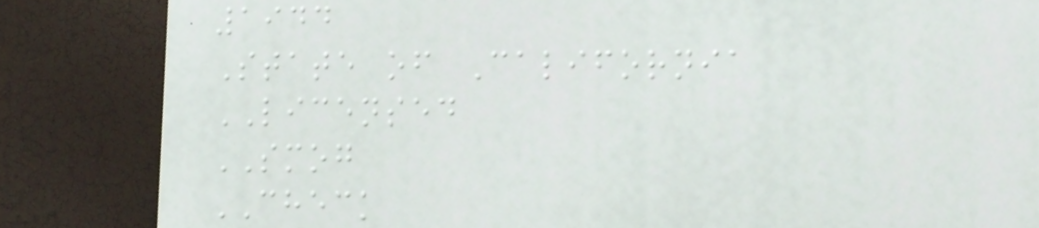1944
State of California
LICENSED
SMOG
CHECK
